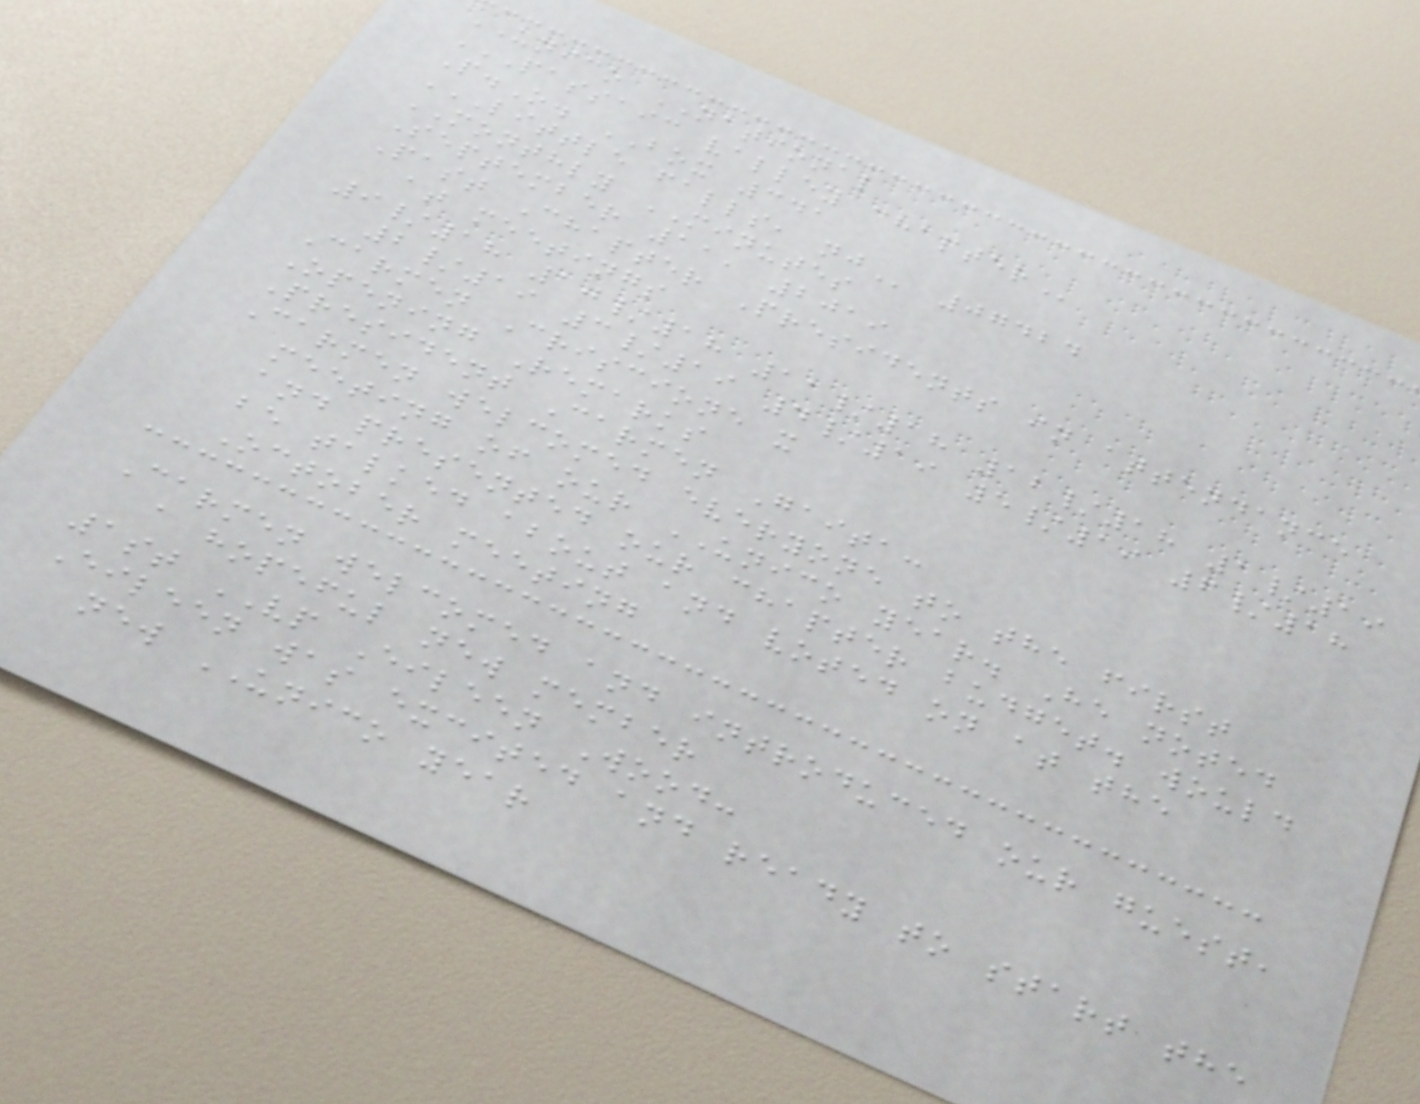UNICO NATIONAL
PASSAIC VALLEY CHAPTER
P.O. BOX 341
LITTLE FALLS, NJ 07424
MONTHLY MINUTES
September 11, 2019
Past Chapter Presidents in attendance
at meetings
9/18 10/18 11/18 12/18 1/19
2/19 3/19 4/19 5/19 6/18
Carmen Criscione x
Opening Remarks
President Carmen Gaita:
Carmen welcomed everyone to the first
meeting of our UNICO year. He noted
and presented our chapter budget. would
be talked about and voted on at the
October meeting
Carmen welcomed and introduced our guest,
a hopeful new member
1st VP Eileen Wood:
Eileen was excited and ready to start the
new UNICO year
